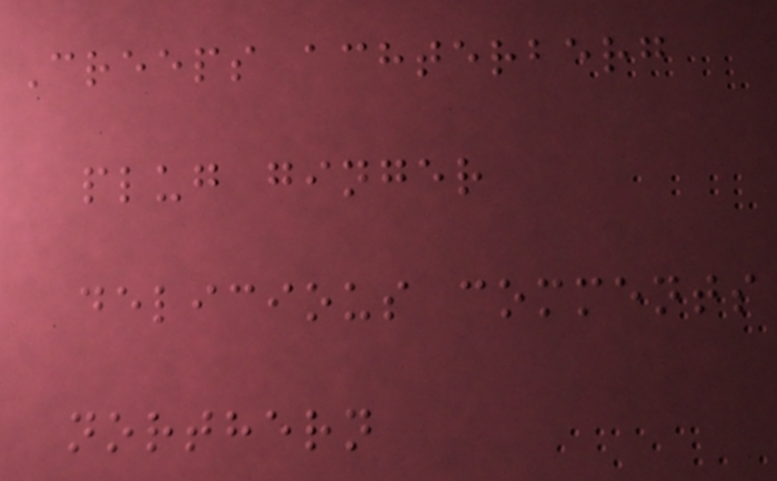Creeps achterberg
plug ginger
delicious comments
northern
